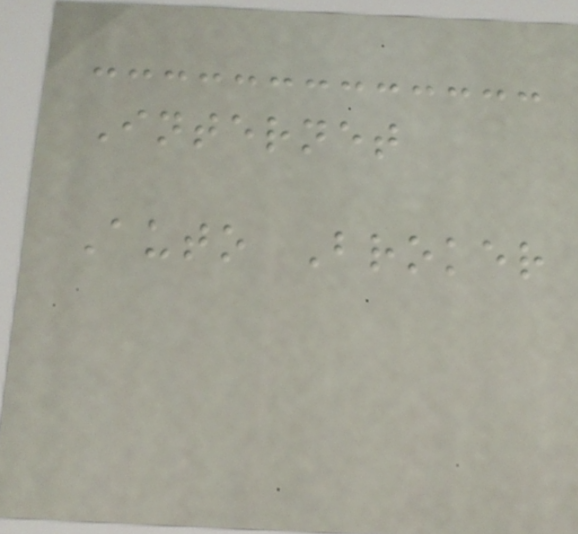Internet
Auto Broker
